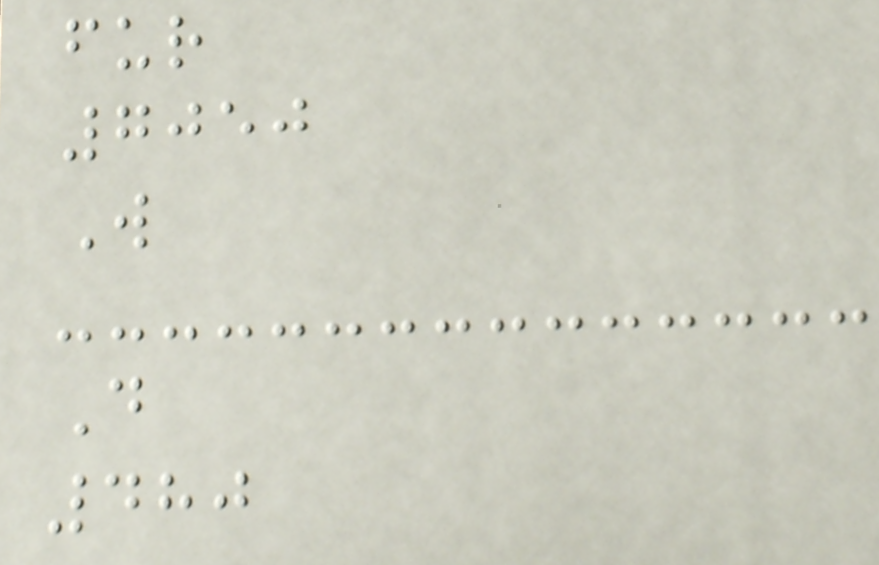fur
7050
W
D
480
